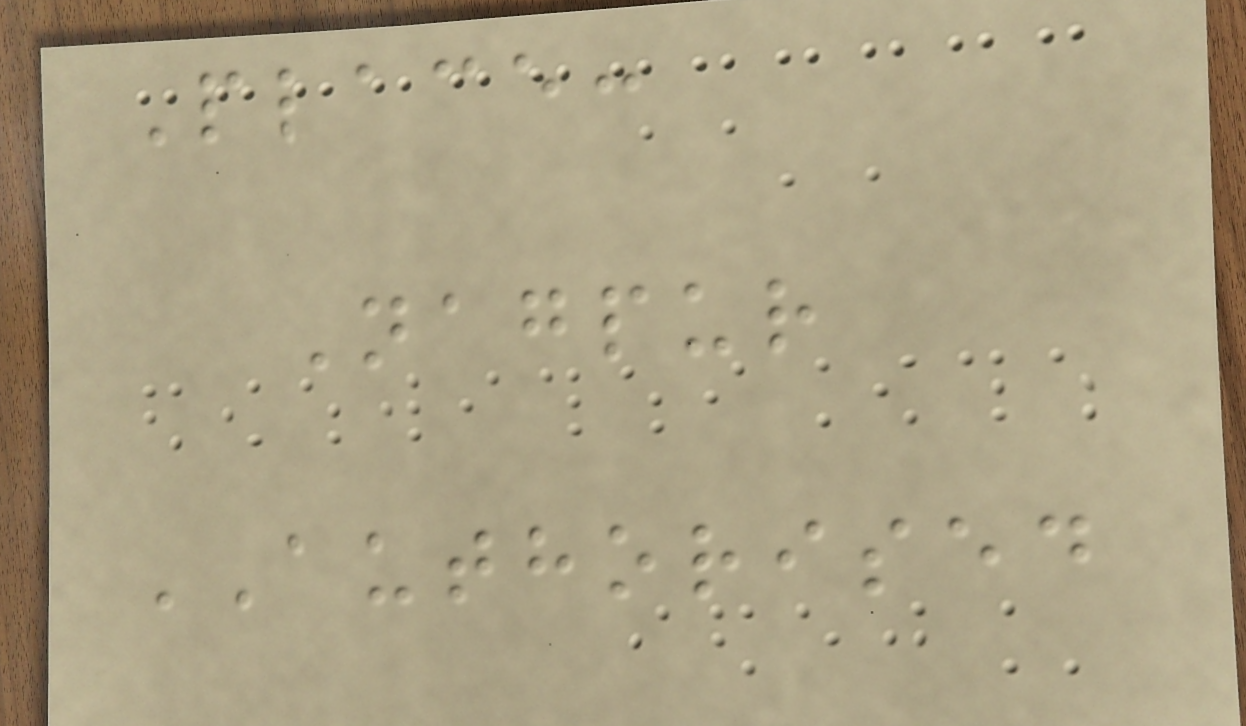Place:
Nagpur
AUTHORISED
